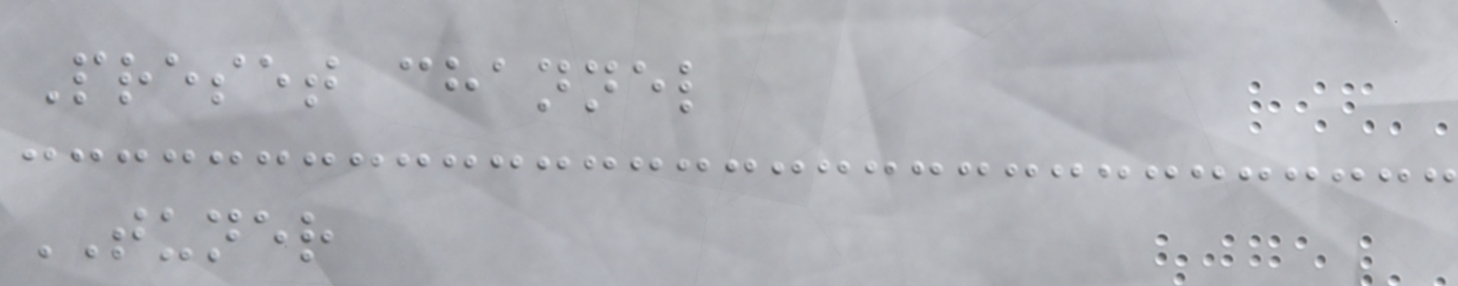Preset channel
TUNER
